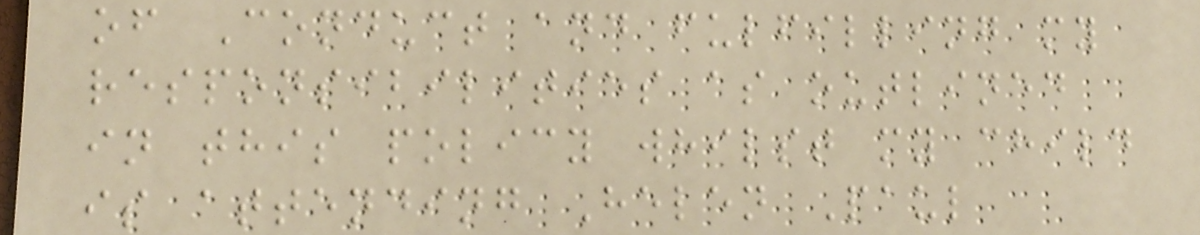of Conduct and fulfilling my
responsibilities as outlined
in this policy whilst my child
is attending Helen Paul
